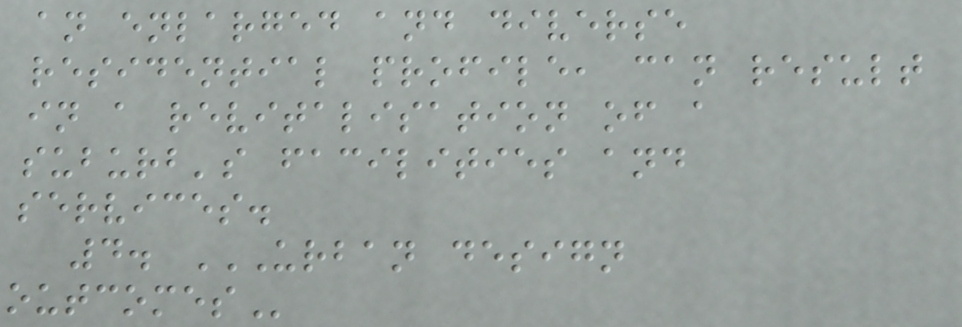an enlarged and diverse
residential profile, can result
in a revitalisation of a
suburb's facilities and
services.
4. URBAN DESIGN
OUTCOMES
